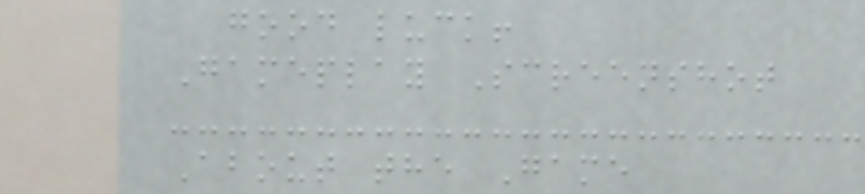good luck!
Gameplay Screenshot
About the Game
